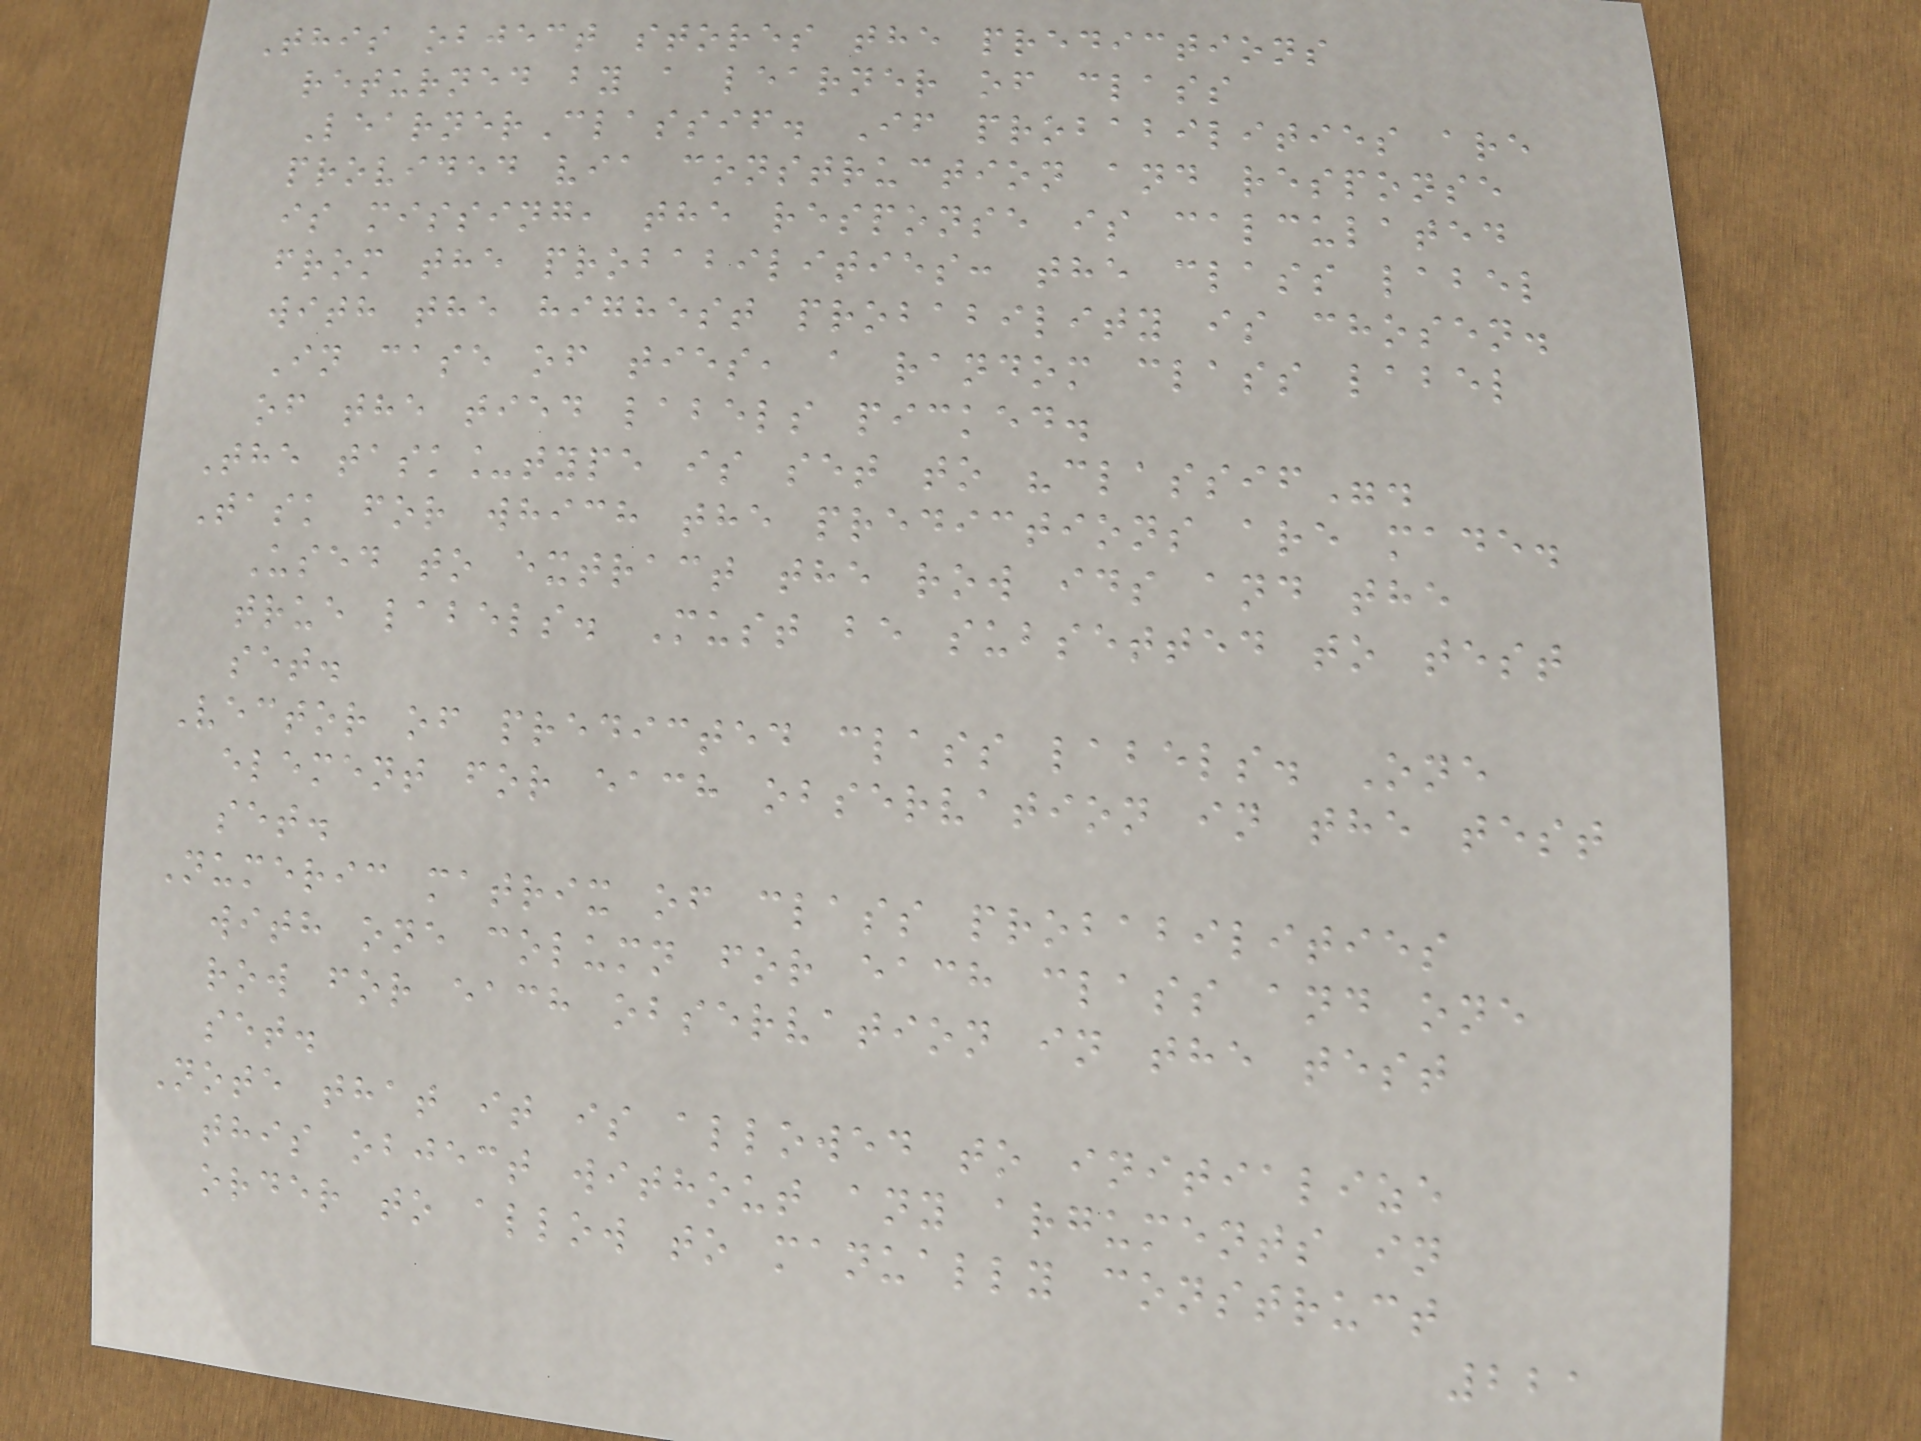This object stores the predictions
returned by a learner of class
LearnerClassif. If probabilities are
provided via construction and response
is missing, the response is calculated
from the probabilities: the class label
with the highest probability is chosen.
In case of ties, a random class label
of the tied labels picked.
The task_type is set to "classif".
Task for which the predictions are made.
Used to extract the row ids and the
true labels. Must be subsetted to test
set.
Vector of predicted class labels. One
element for each observation in the test
set.
Numeric matrix of class probabilities
with one column for each class and one
row for each observation in the test
set.
Note that it is allowed to initialize
this object without any arguments in
order to allow to manually construct
221
